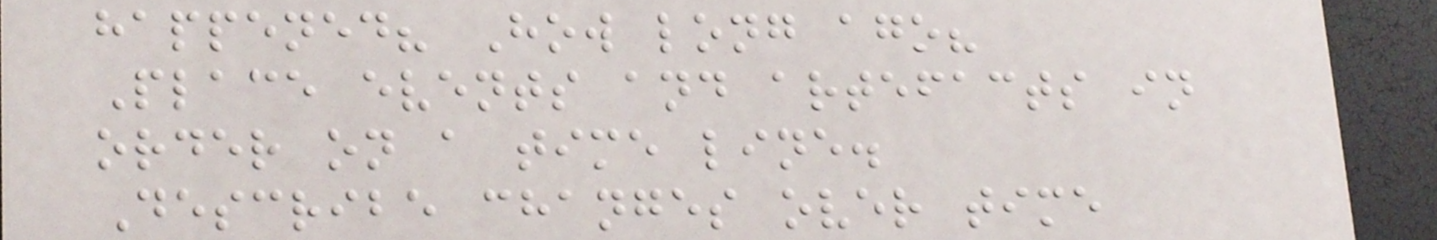happened? How long ago?
Place events and artefacts in
order on a time line.
Describe changes over time
